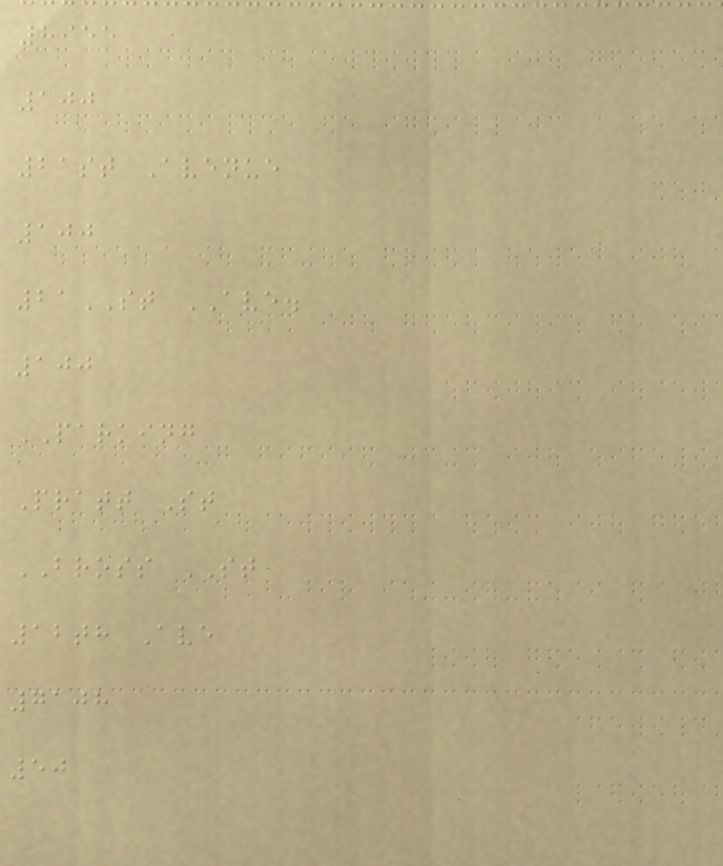8955
100
21st Avenue
100
21ST AVE.
100
PARKING
Pratt St
BROSS ST
12th Ave
7108
50
